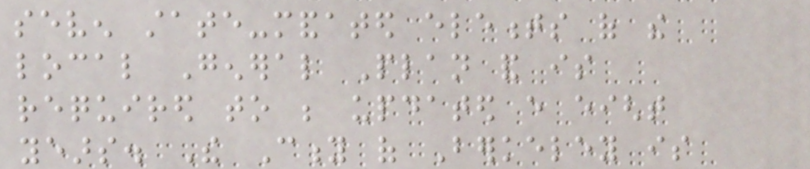seven state-mandated elements of the
local General Plan and is
required to be updated every eight
years. The City of Berkeley is
